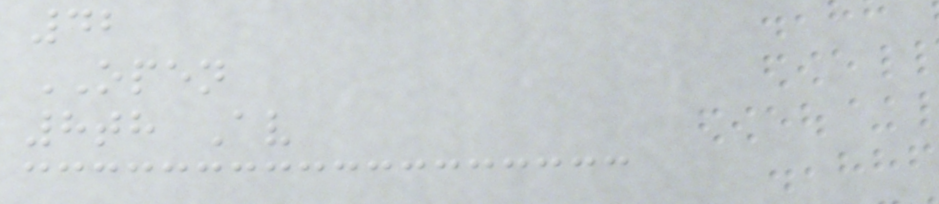42
OPEN
8th Av
